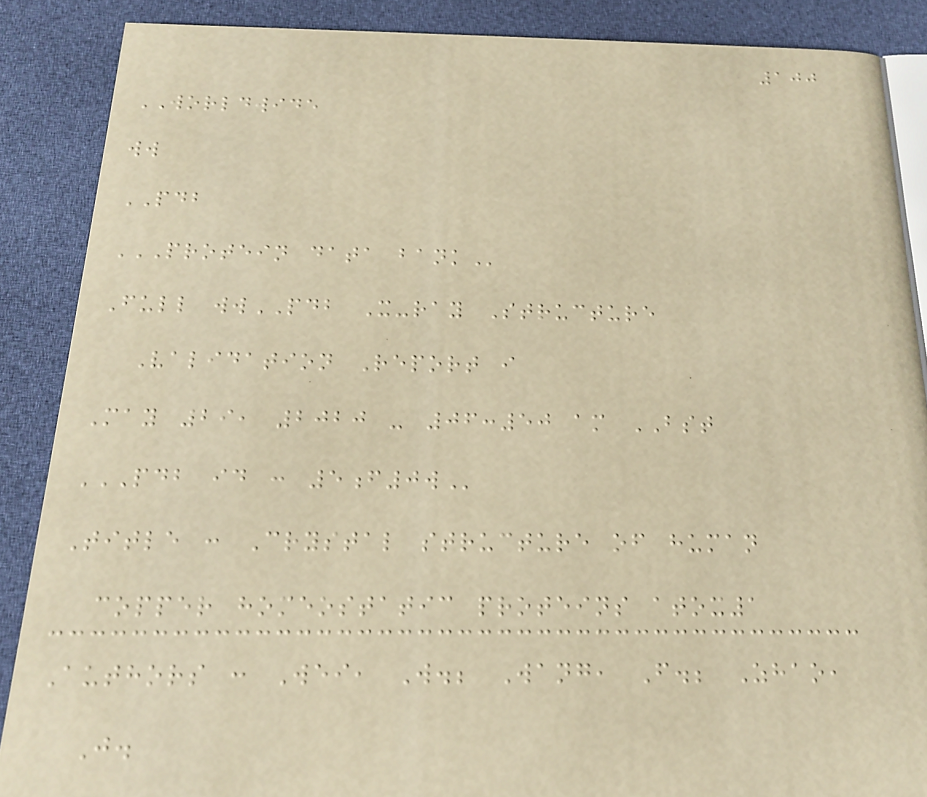100
WORLDWIDE
ww
PDB
PROTEIN DATA BANK
Full wwPDB X-ray Structure
Validation Report i
May 29, 2020 - 06:50 am BST
PDB ID : 5F0W
Title : Crystal structure of human
copper homeostatic proteins atox1
Authors : Wei, W.; Wang, F.; Zhao,
J.
